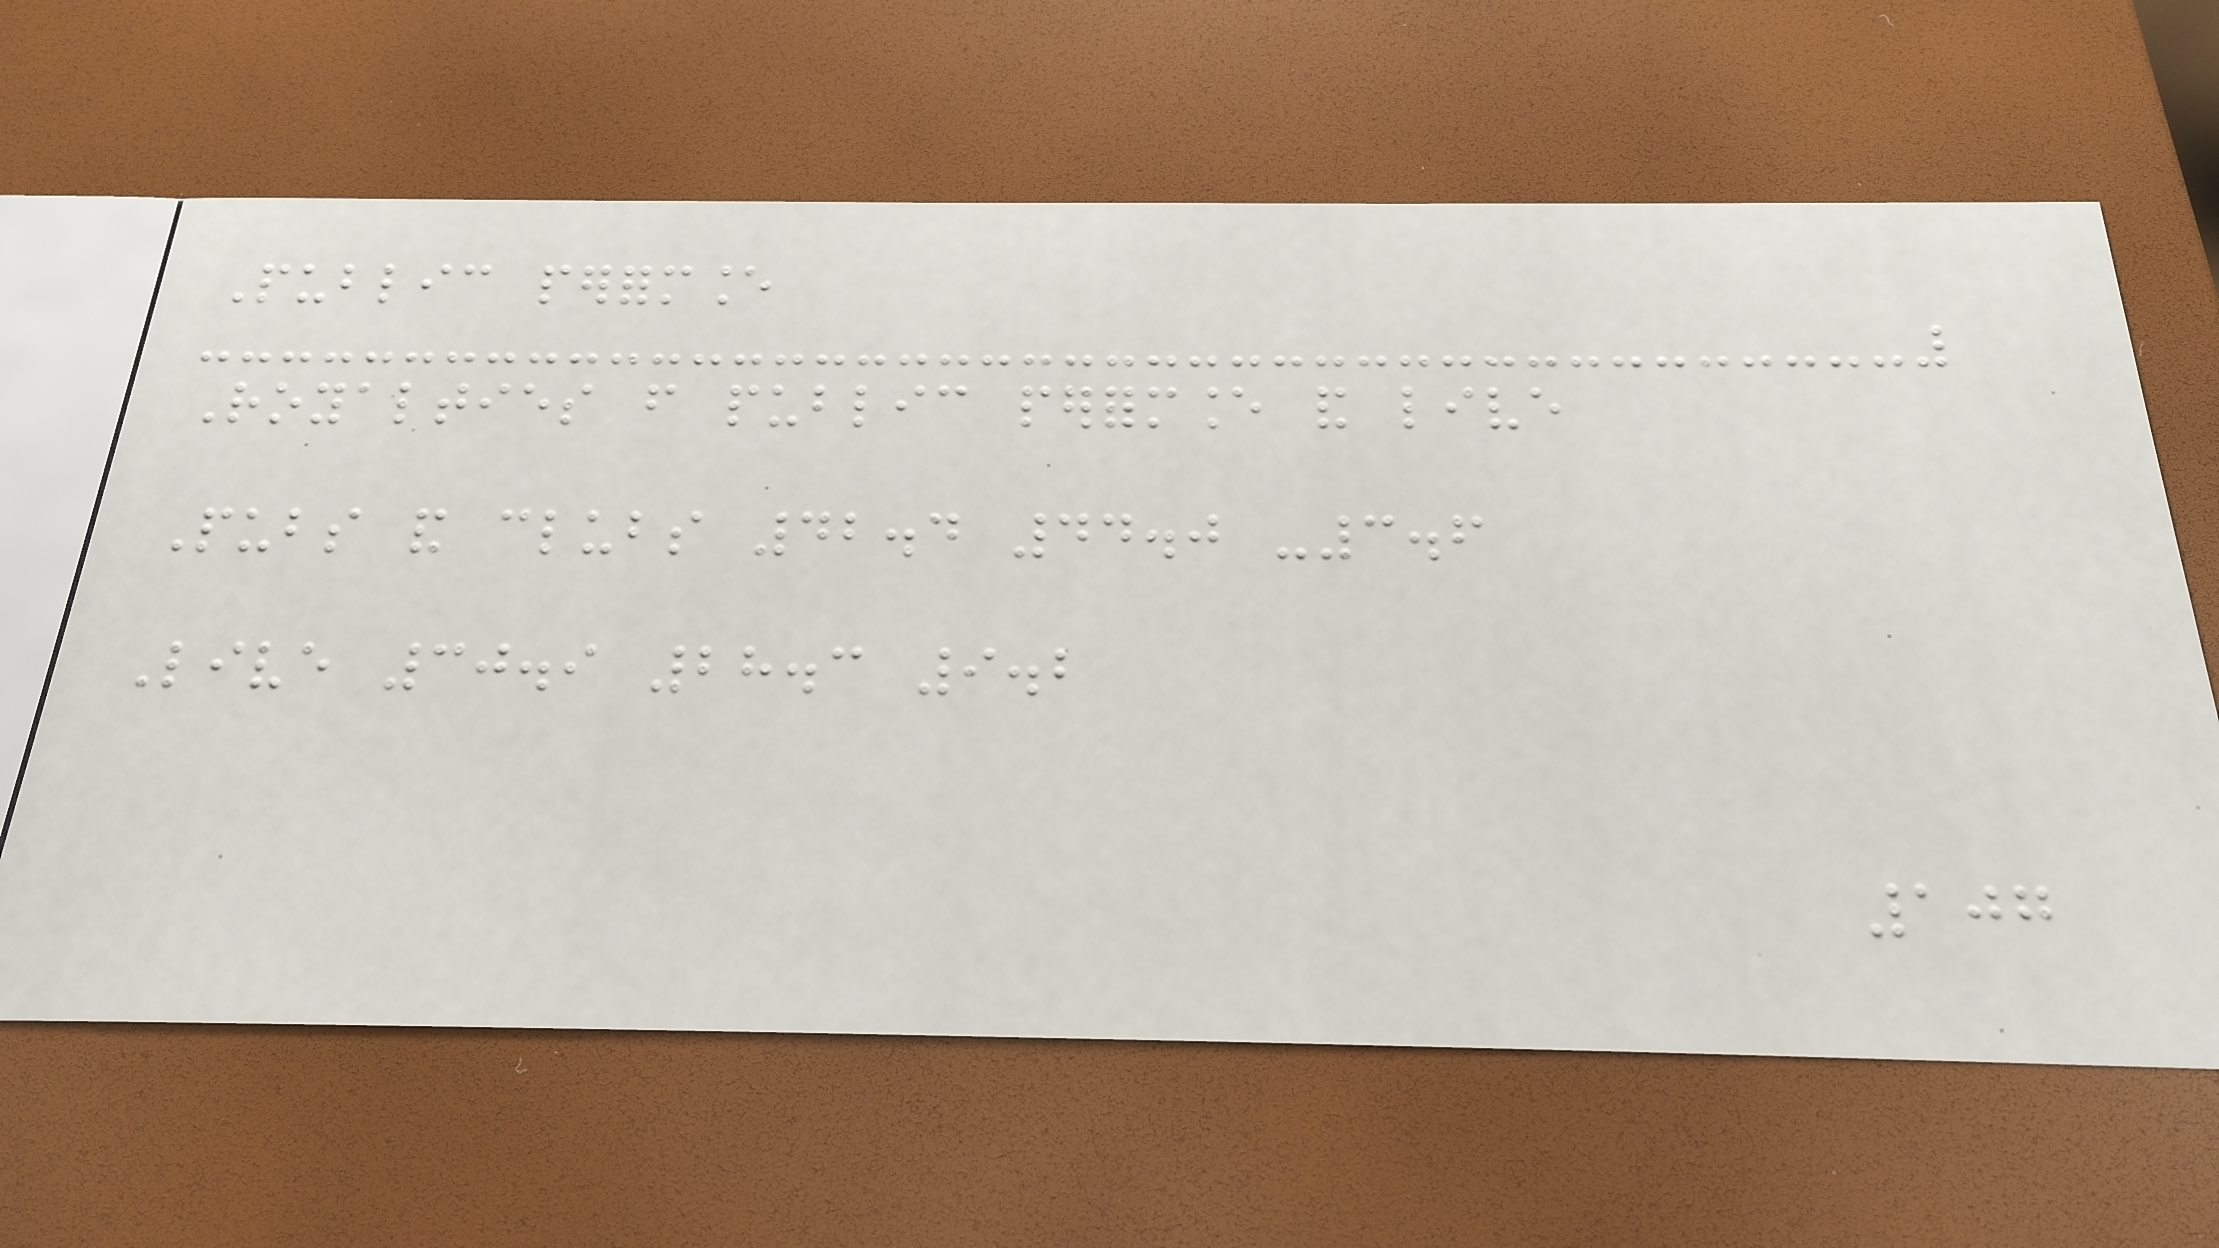Public performance
Royalties from public performance and live
Pubs and clubs 42.4 44.0 -3.6
Live 30.9 28.3 9.2
107
